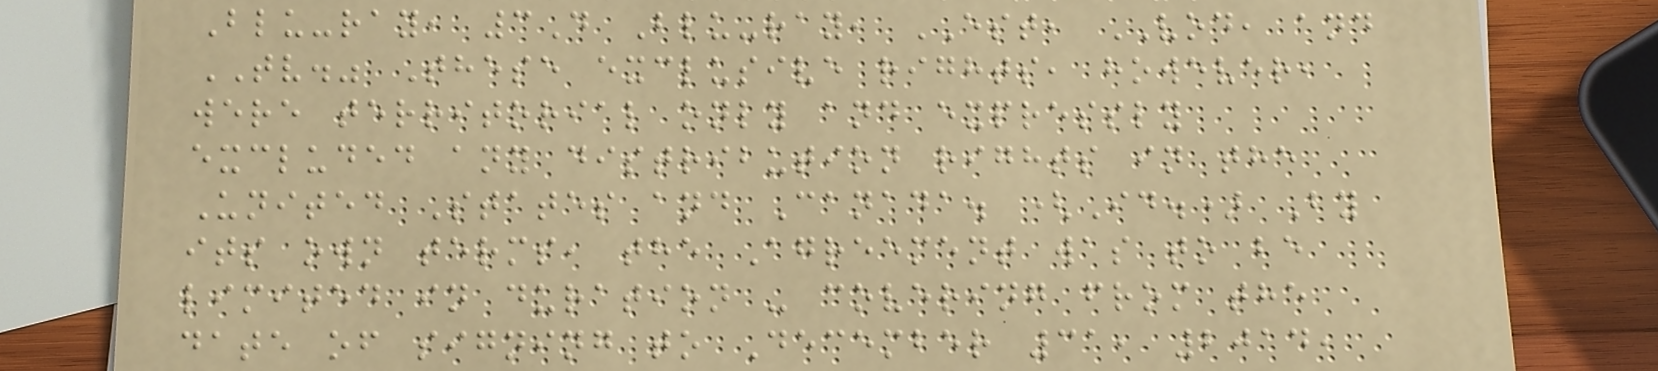Blu-ray, 3D Blu-ray, EST, VOD, and
TV." These exclusive rights, however,
were territorial only and expressly
excluded any distribution rights in the
United States and Canada. (Id.) By
its own terms, the Agreement was to be
limited in duration - covering from the
date of signing to December 31, 2014,
